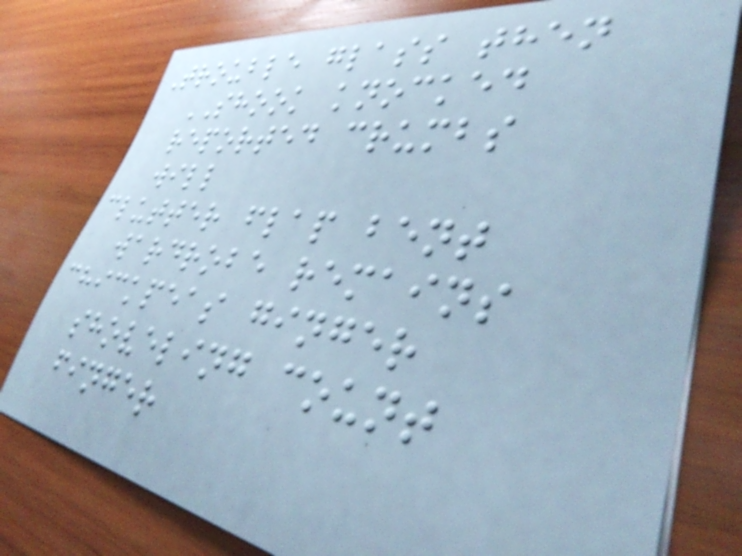Trouble glass then
SHOOK knocked
reported crumbs
will
clutter flap bent
wardrobe remains
chickpeas ginger
shoveling count
finger
